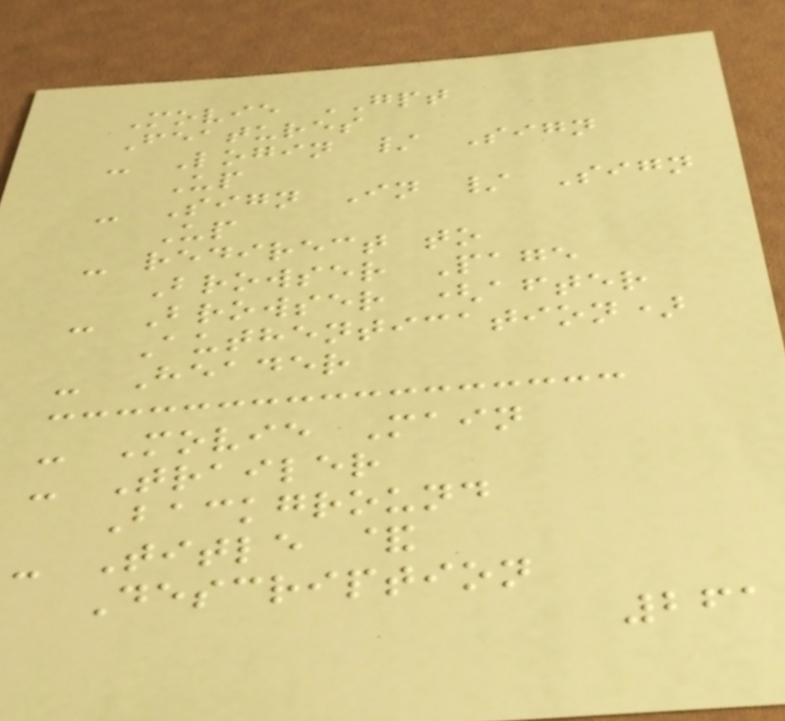Movie GPT
Features
- Login / Sign
Up
- Sign In / Sign
Up
- redirect to
Browser Page
- Browser (after
Authentication)
- Header
- Movie Main
- Trailer
Background
- Title &
Description
261
